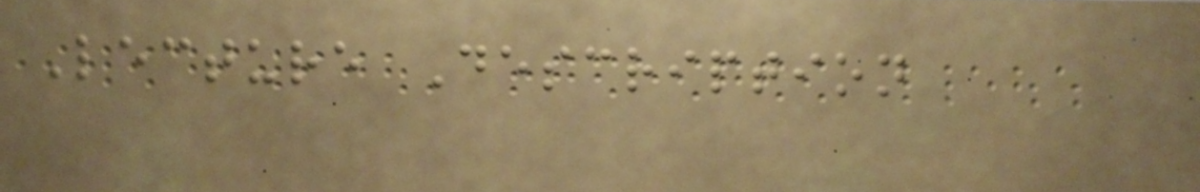Lecture Description
